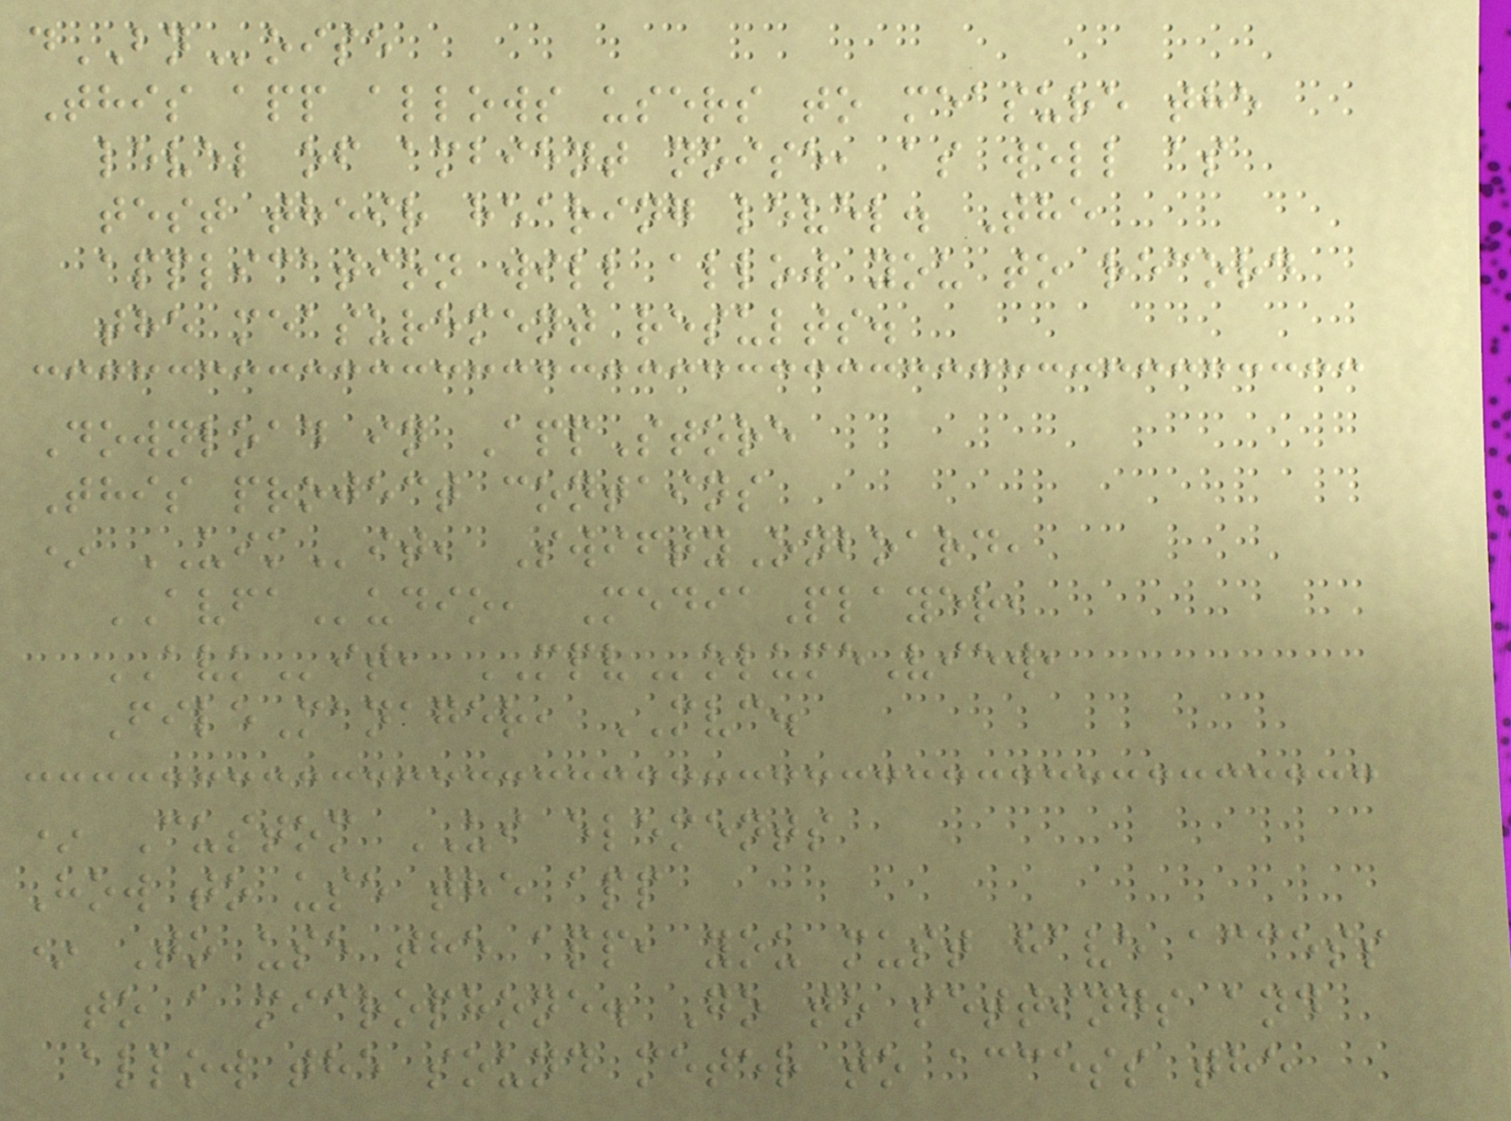dBNoise
This app allows users to measure the
level of ambient noise, as well as
test their hearing level. The
application will allow you to record
the measurement results.
Download in AppStore
This project contains
* UIKit, SwiftyOnboard,
AVFAudio, MediaPlayer,
AVKit, MPVolumeView,
FileManager, MVC.
* Custom UI elements
How to use the app
* To use the app, you must have access
to a microphone. Go to settings and
allow the sound meter to access the
